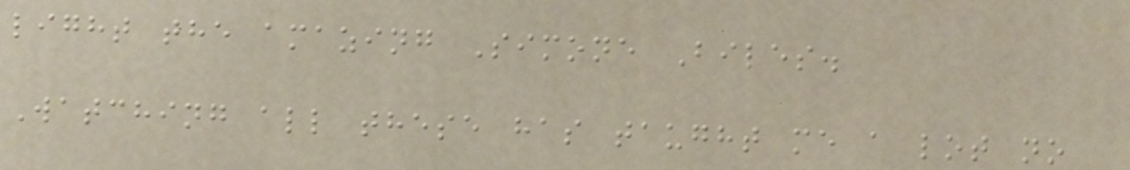light the amazing Simone Biles.
Watching all these has taught me a lot no
